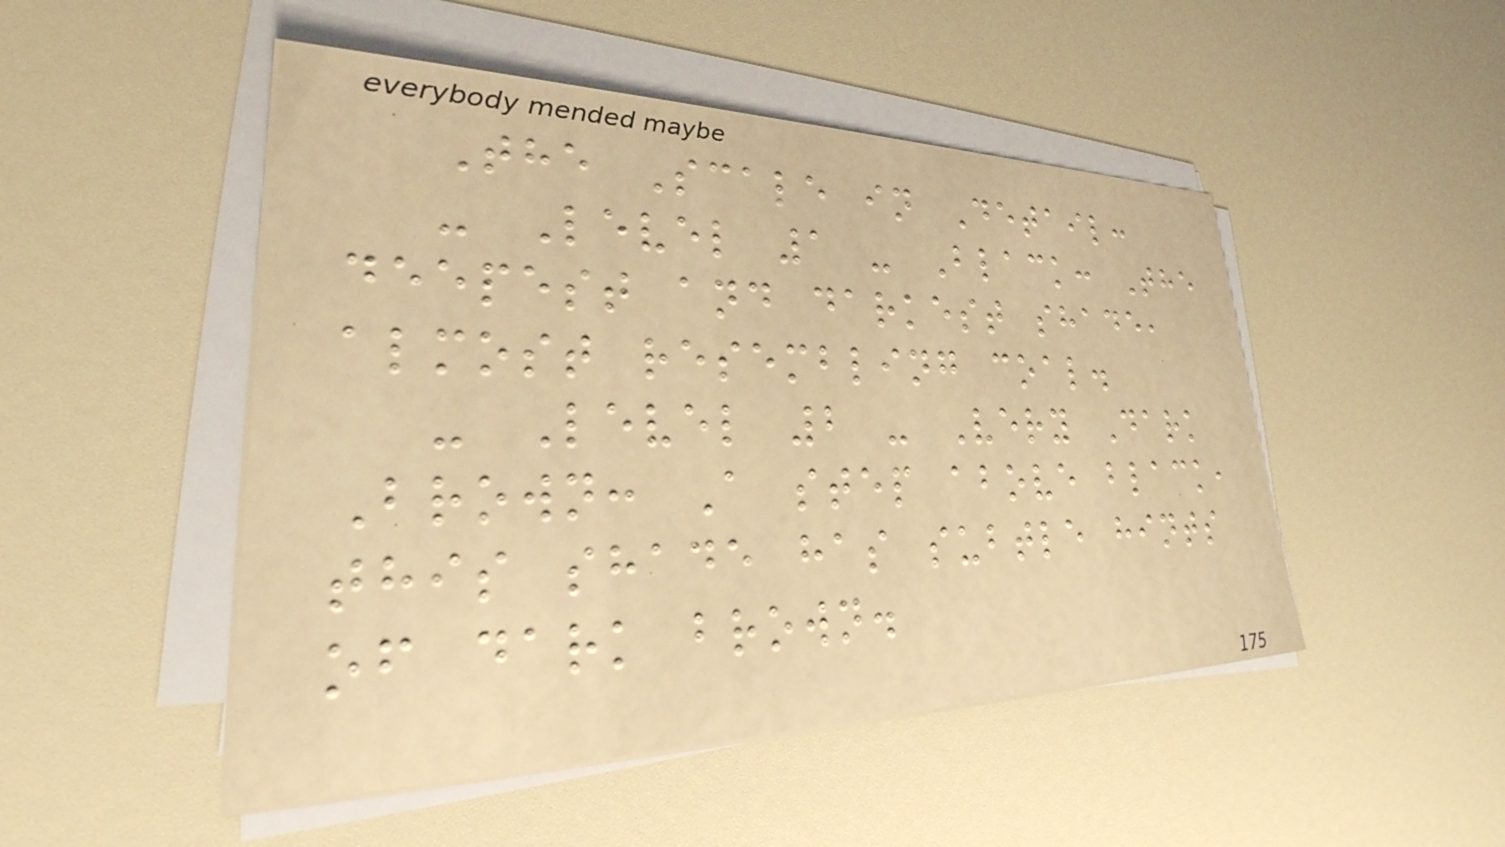The Scale in Detail:
- Level 1 - Black: The
deepest and darkest shade,
almost resembling coal.
- Level 2 - Very Dark
Brown: A step above black,
this shade has subtle hints
of dark brown.
